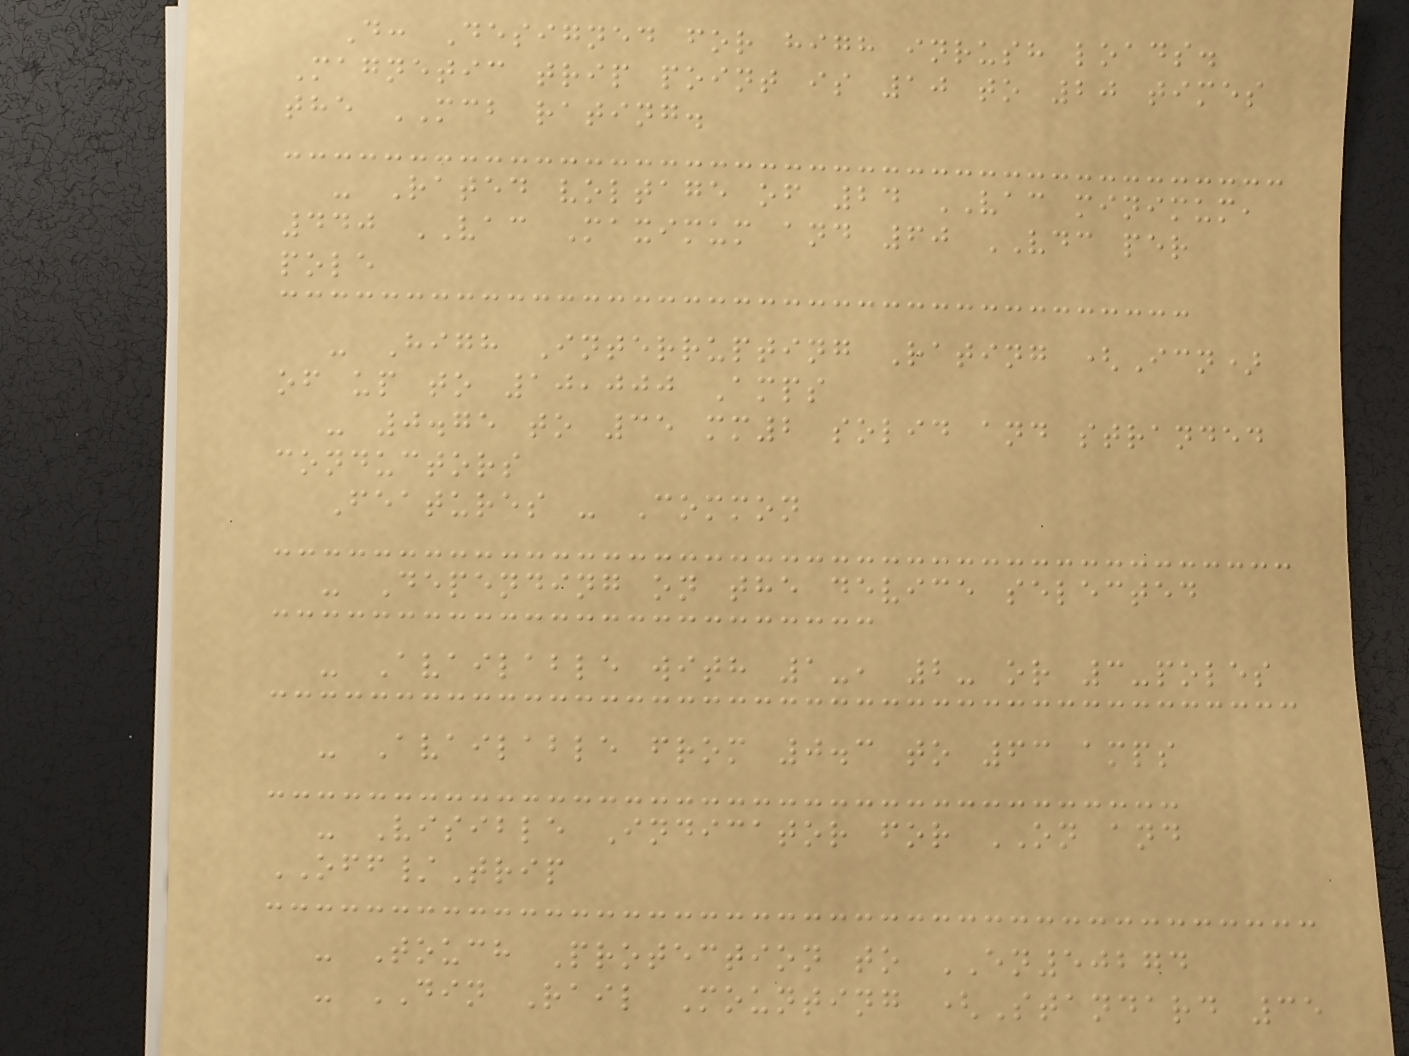D: Designed for high inrush loads.
Magnetic trip point is 10 to 20 times
the MCB rating.
- Rated voltage of 24 VAC minimum,
440 VAC Maximum and 60 VDC per
pole
- High Interrupting Rating (Icn)
of up to 10,000 Amps
- 0.75 to 35 mm2 solid and stranded
conductors
Features - Common
- Depending on the device selected
- Available with 1-, 2- or 3-poles
- Available from 0.3 to 63 amps
- Visible Indicator for ON and
OFF/Trip
- Touch Protection to EN50274
- DIN Rail Mounting (Standard 35
